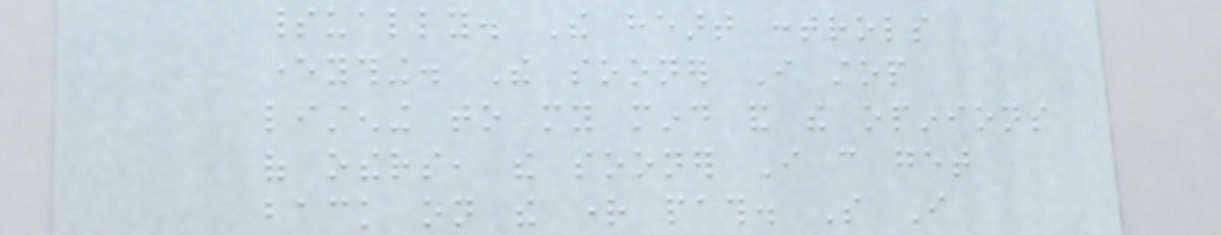spiritually. The heart controls
everything. The sooner I stop
listening to my mind and the opinions
of others, the sooner I can get
back on the right path. So I
